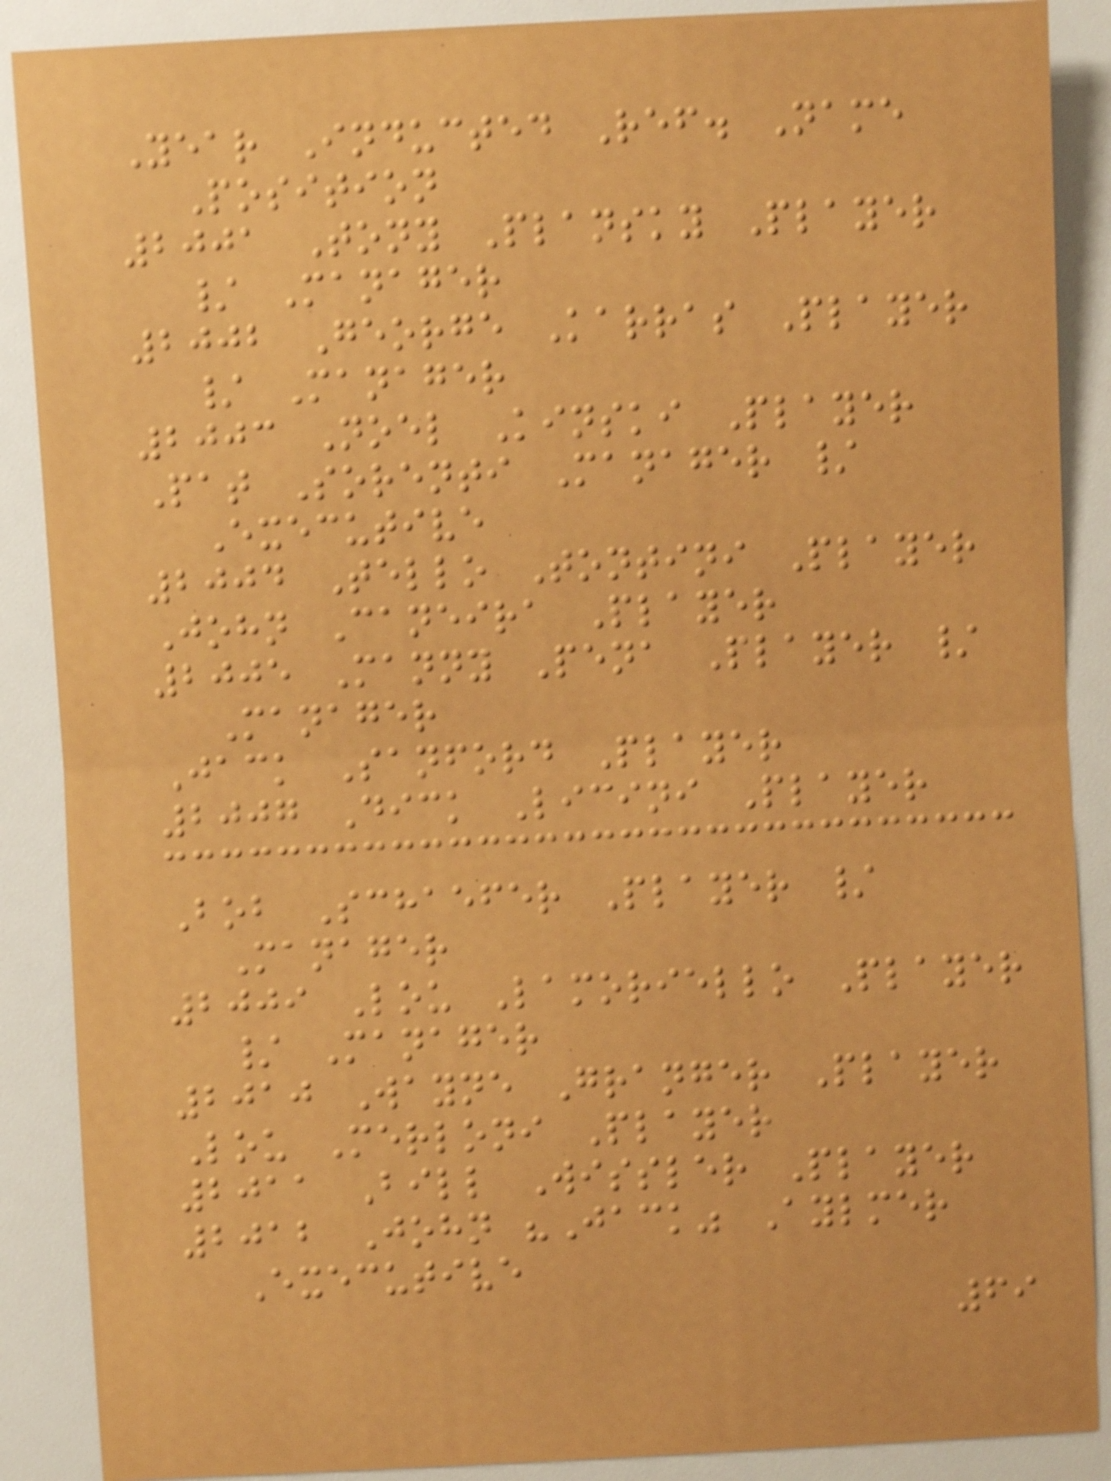Year Inducted Ref. Name
Position
2001 Tony Plansky Player
/ Manager
2002 George Karras Player
/ Manager
2003 Noel Kinski Player
Pat Sorenti Manager /
Executive
2004 Tello Tontini Player
John Caneira Player
2005 Manny Pena Player /
Manager
Jack Sanford Player
2007 Dick Licini Player
Bob Schaefer Player /
Manager
2009 Lou Lamoriello Player
/ Manager
2010 Wayne Granger Player
Lou Merloni Player
2011 Bill Wissler Player
2012 John "Jack" Aylmer
Executive
69
